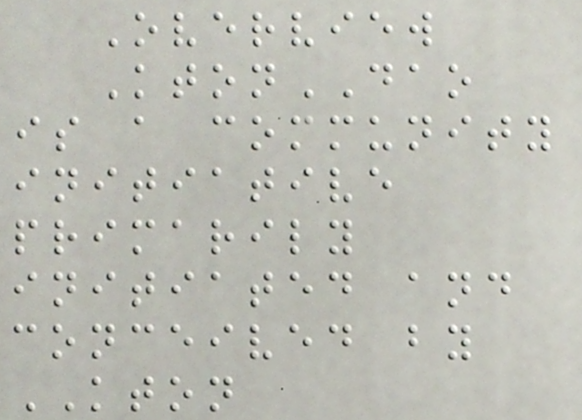Overview
KtonDAO
is a community
initiative
primarily
initiated and
conceived by
KTON
